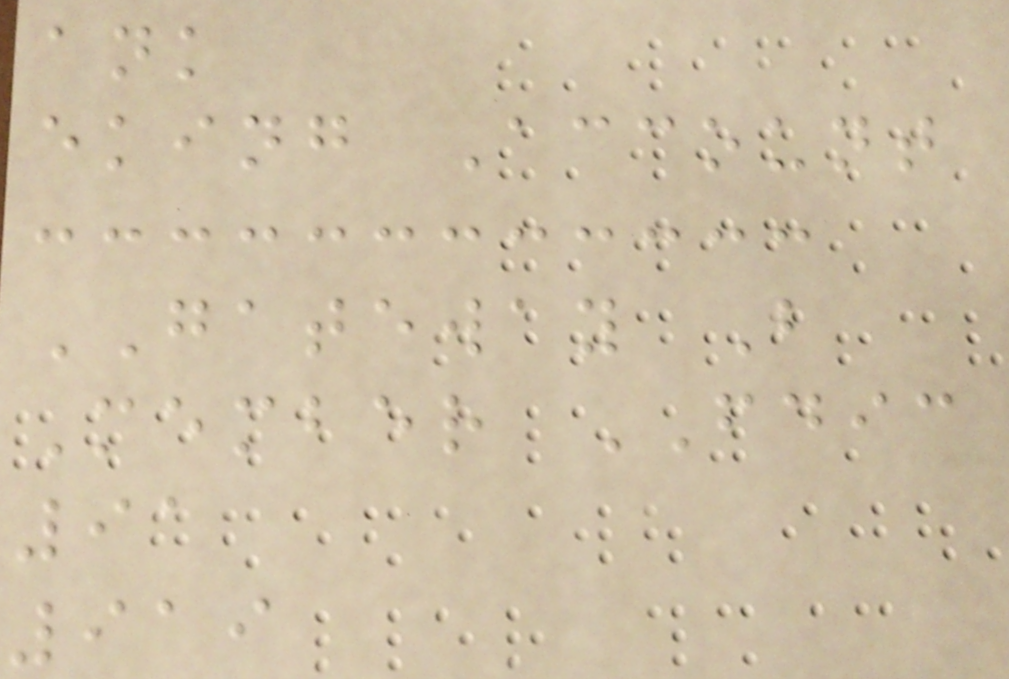ank
eking Account
GATEWAY B
Member FDIC
91
919
